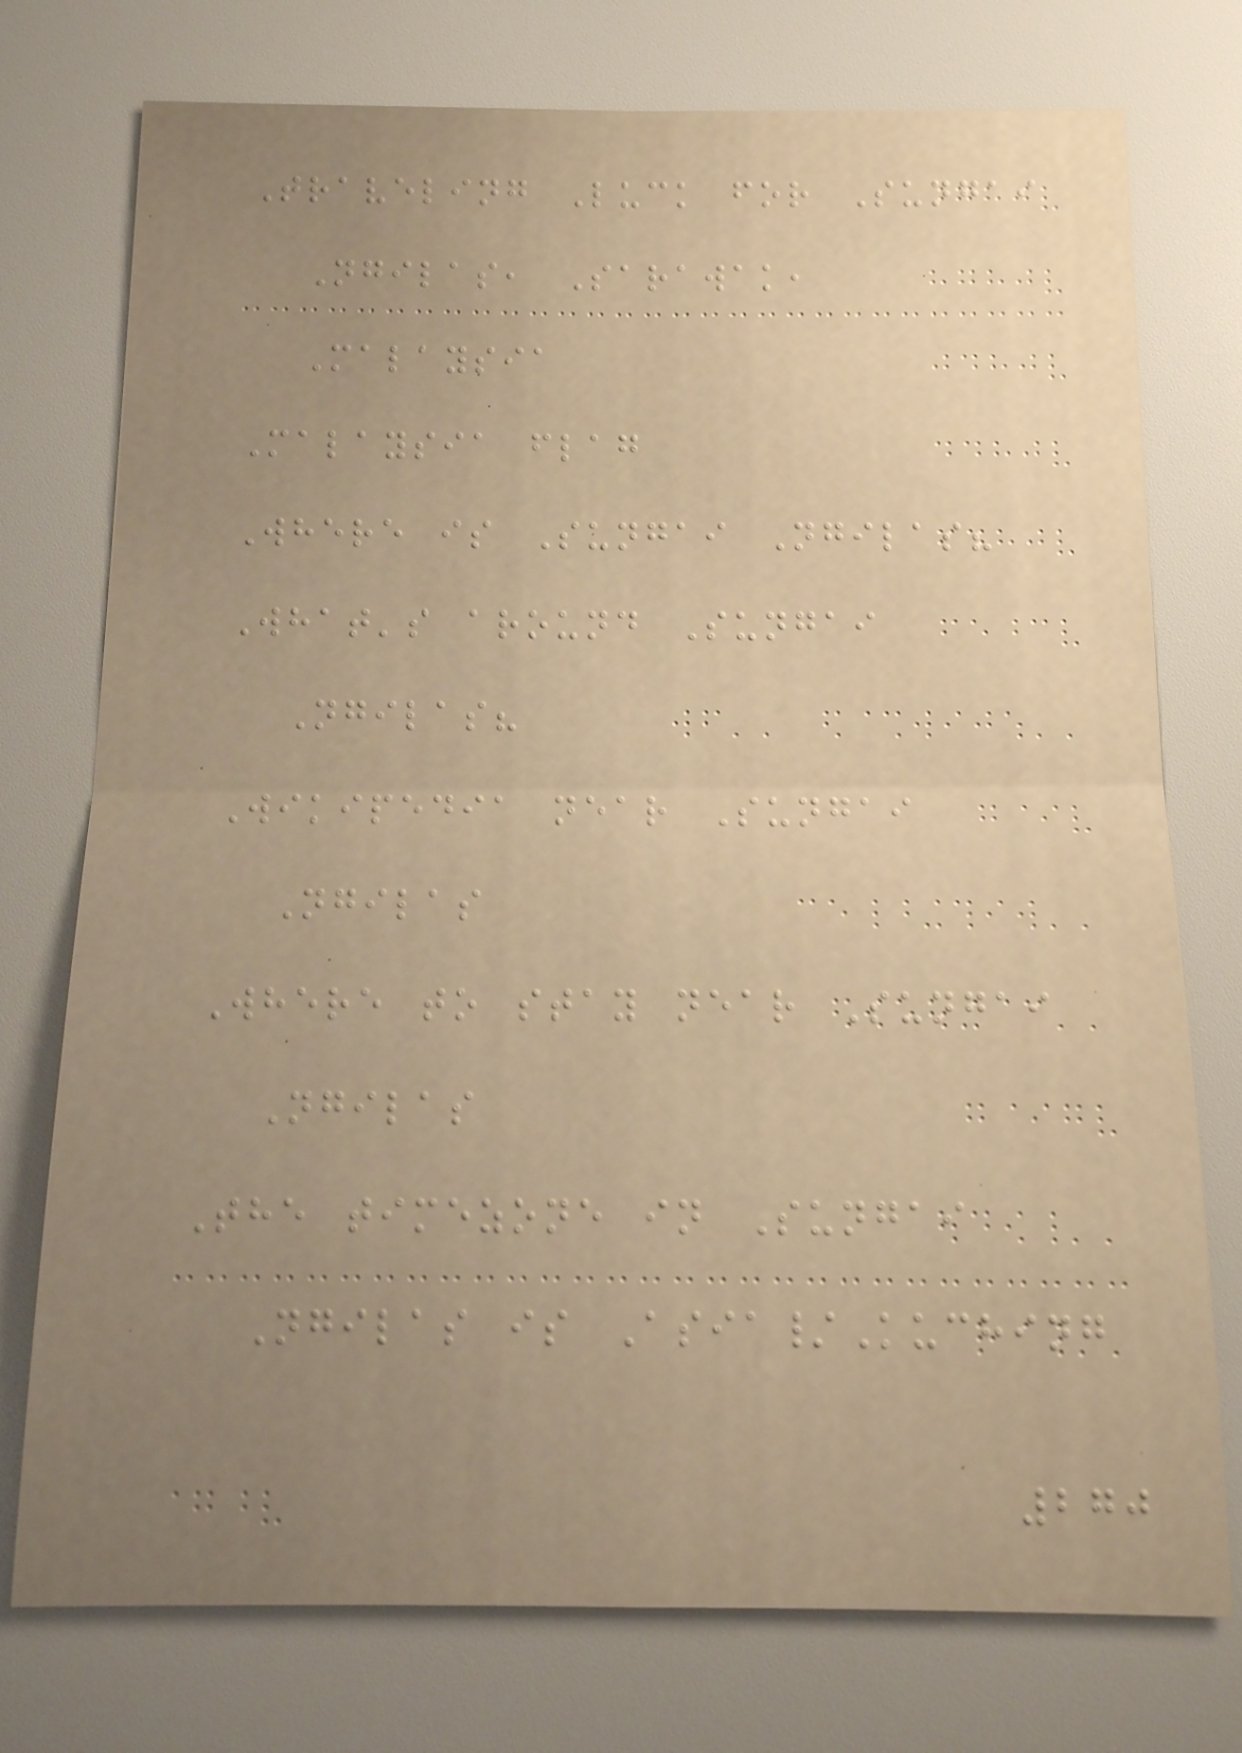Traveling Luck for Sungai
Ngilas, Sarawak,
Malaysia
Malaysia flag
Where is Sungai Ngilas?
What's around Sungai
Ngilas?
Wikipedia near Sungai
Ngilas
Where to stay near Sungai
Ngilas
The timezone in Sungai
Ngilas is Asia/Kuching
270
